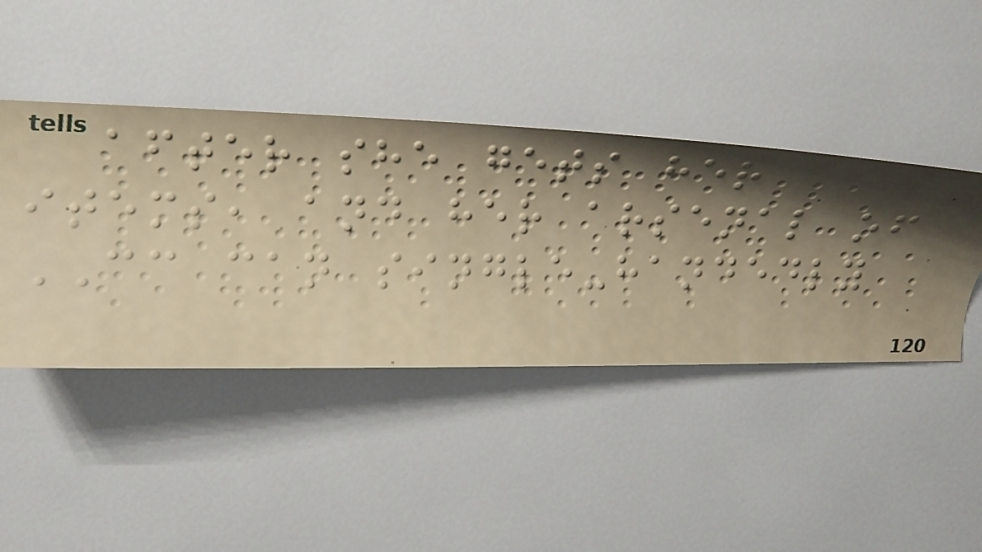after she gets her
items, and her arsenal of
CC can single-handedly
